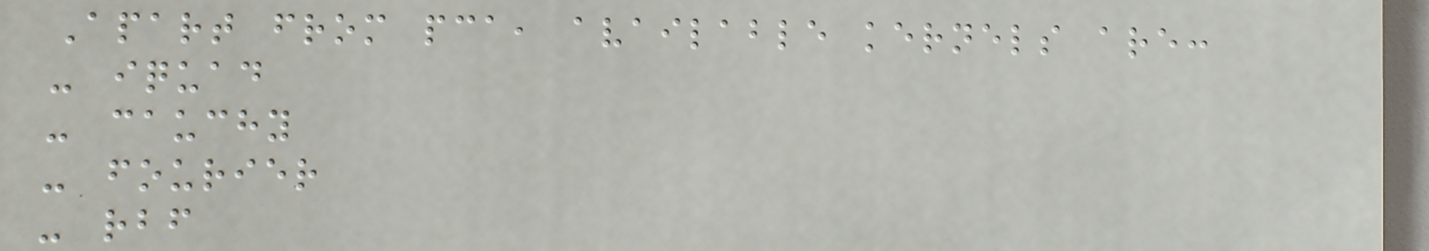Apart from pca, available kernels are:
- iquad
- cauchy
- fourier
- rbf
